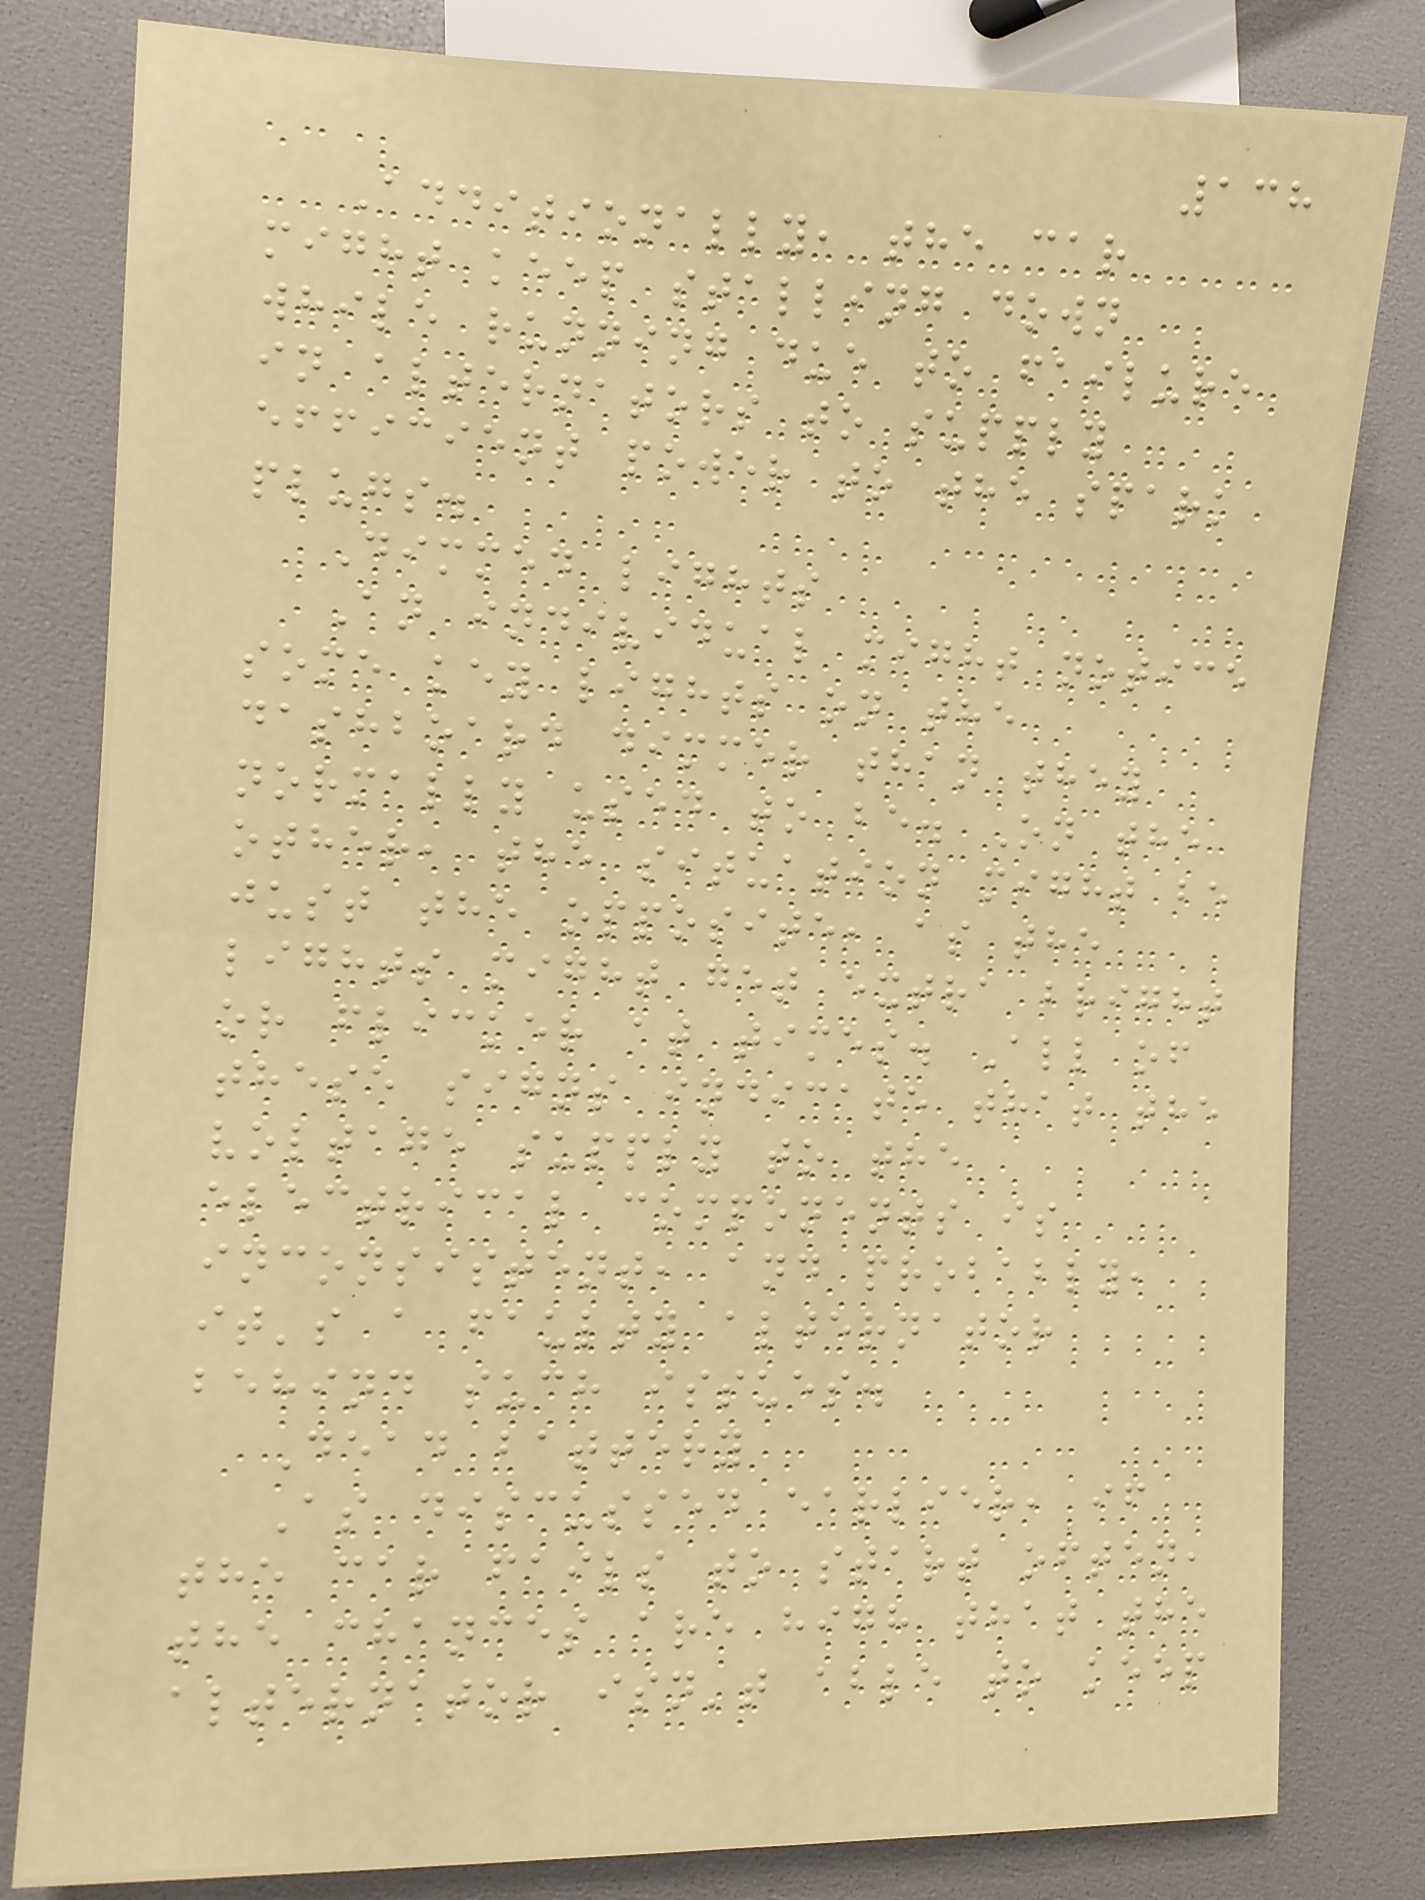138
Additionally, the car
might keep stalling down
while running due to failure
in alternators to supply
efficient power to the spark
plugs.
Dimmed lights
An individual might notice
some key lights on the
dashboard dimmer than they
normally used to be. On the
other, the situation might be
just the opposite, as the
lights might get extra bright
or flicker at times. All of
these signs indicate that the
voltage supply to the
electrical components is
inconsistent, and probably,
it's a faulty alternator
behind such issues.
Dead battery
As discussed earlier, if
the car fails to start often,
the chances are high that the
alternator isn't able to keep
